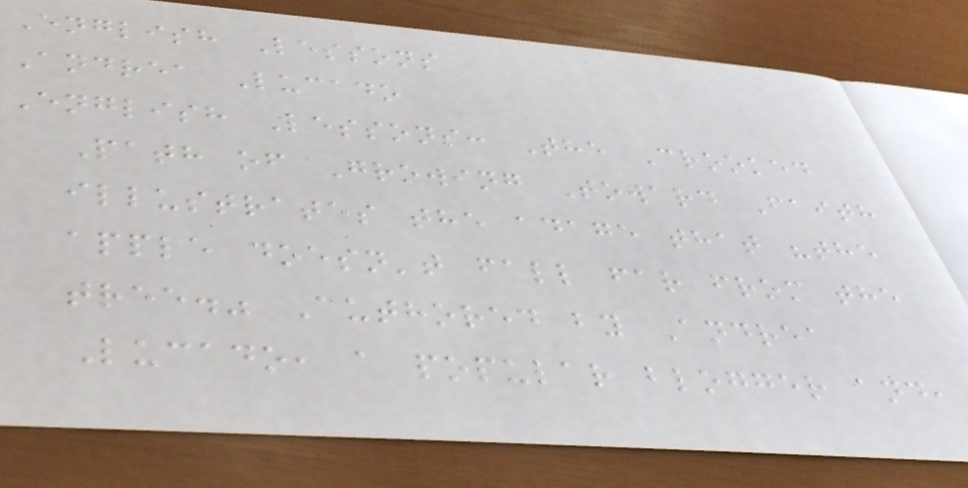English Lessons
Andrea Lucado
English Lessons: The Crooked
Path of Growing Toward Faith
illustrates the adage that "the
apple doesn't fall far from the
tree." Authored by Andrea
Lucado, a popular blogger and,
